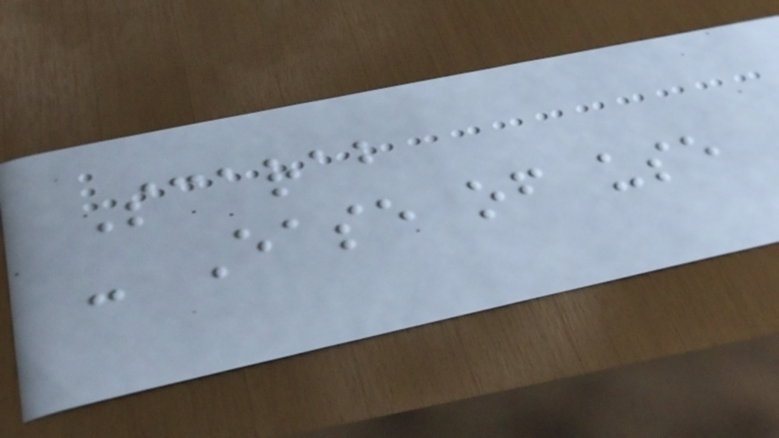Scarab
- Ease of use
